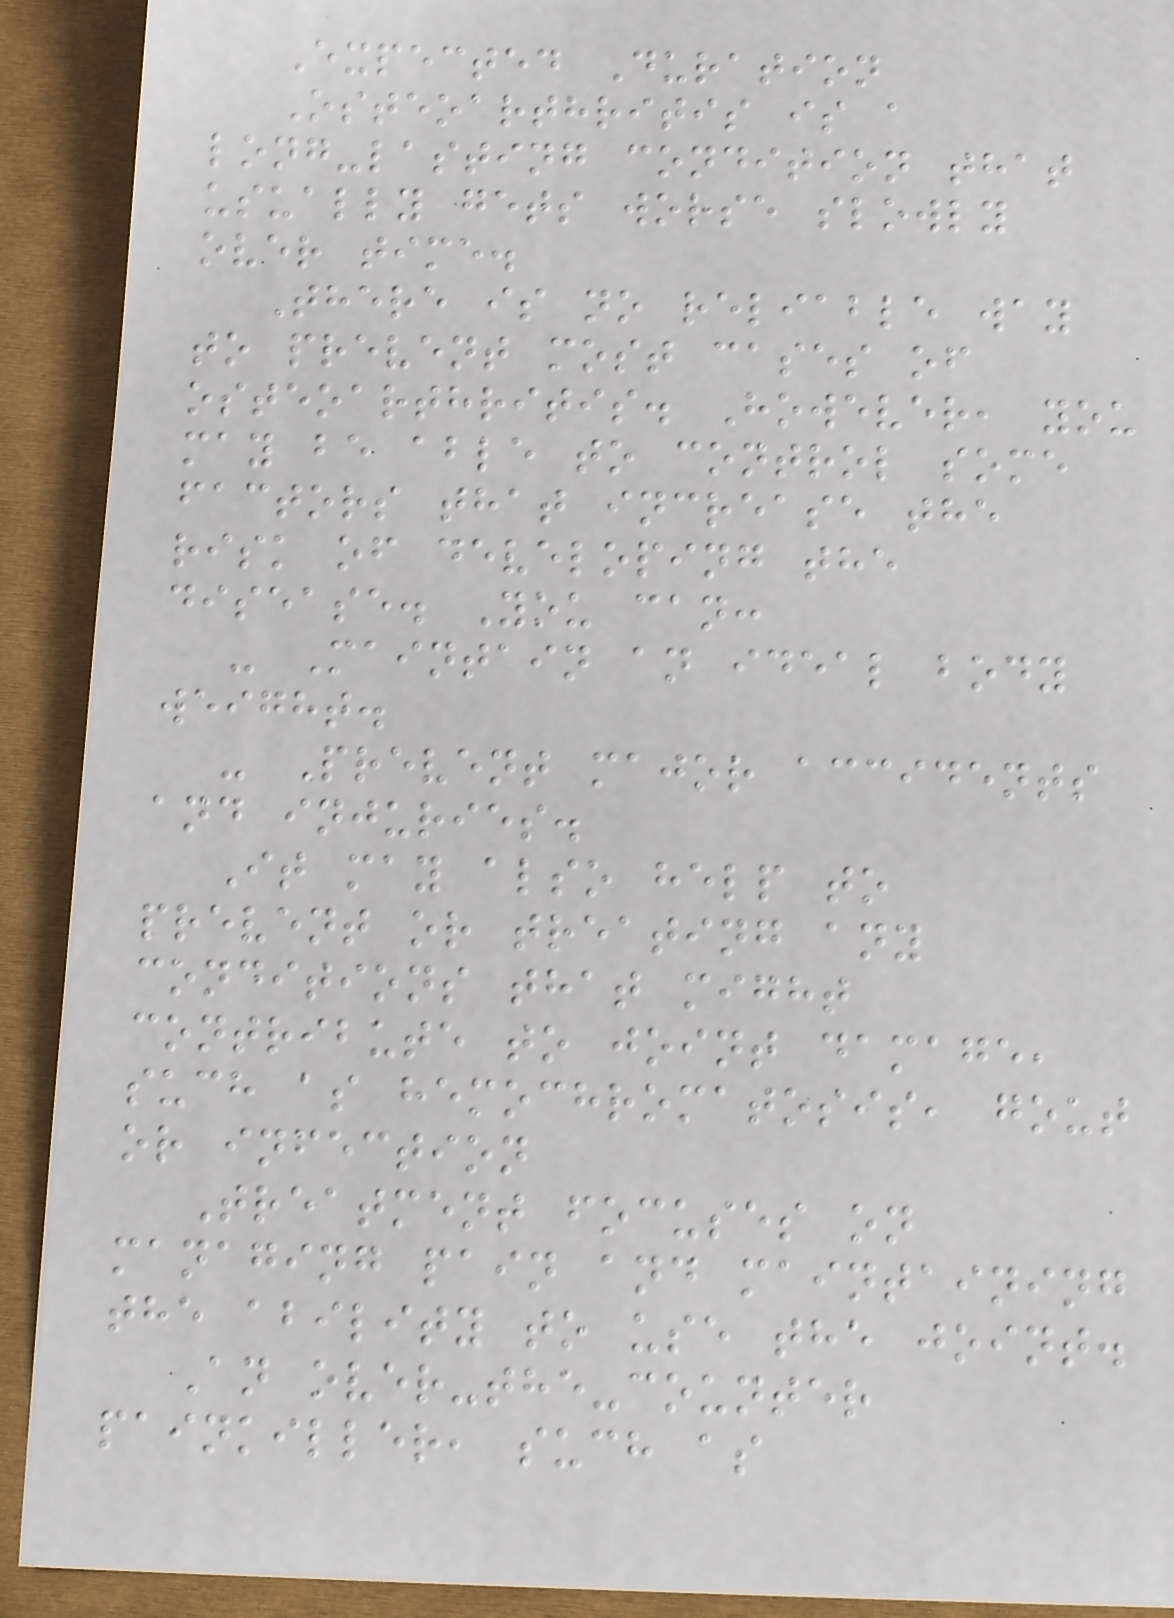Expected Duration
Osteoarthritis is a
long-lasting condition that
usually gets worse slowly
over time.
There is no reliable way
to prevent most cases of
osteoarthritis. However, you
may be able to control some
factors that increase the
risk of developing the
disease. You can:
- Maintain an ideal body
weight.
- Prevent major accidents
and injuries.
It may also help to
prevent or treating any
conditions that might
contribute to joint damage,
such as hemochromatosis, gout
or infection
Treatment focuses on
managing pain and maintaining
the ability to use the joint.
An over-the-counter
painkiller, such as
